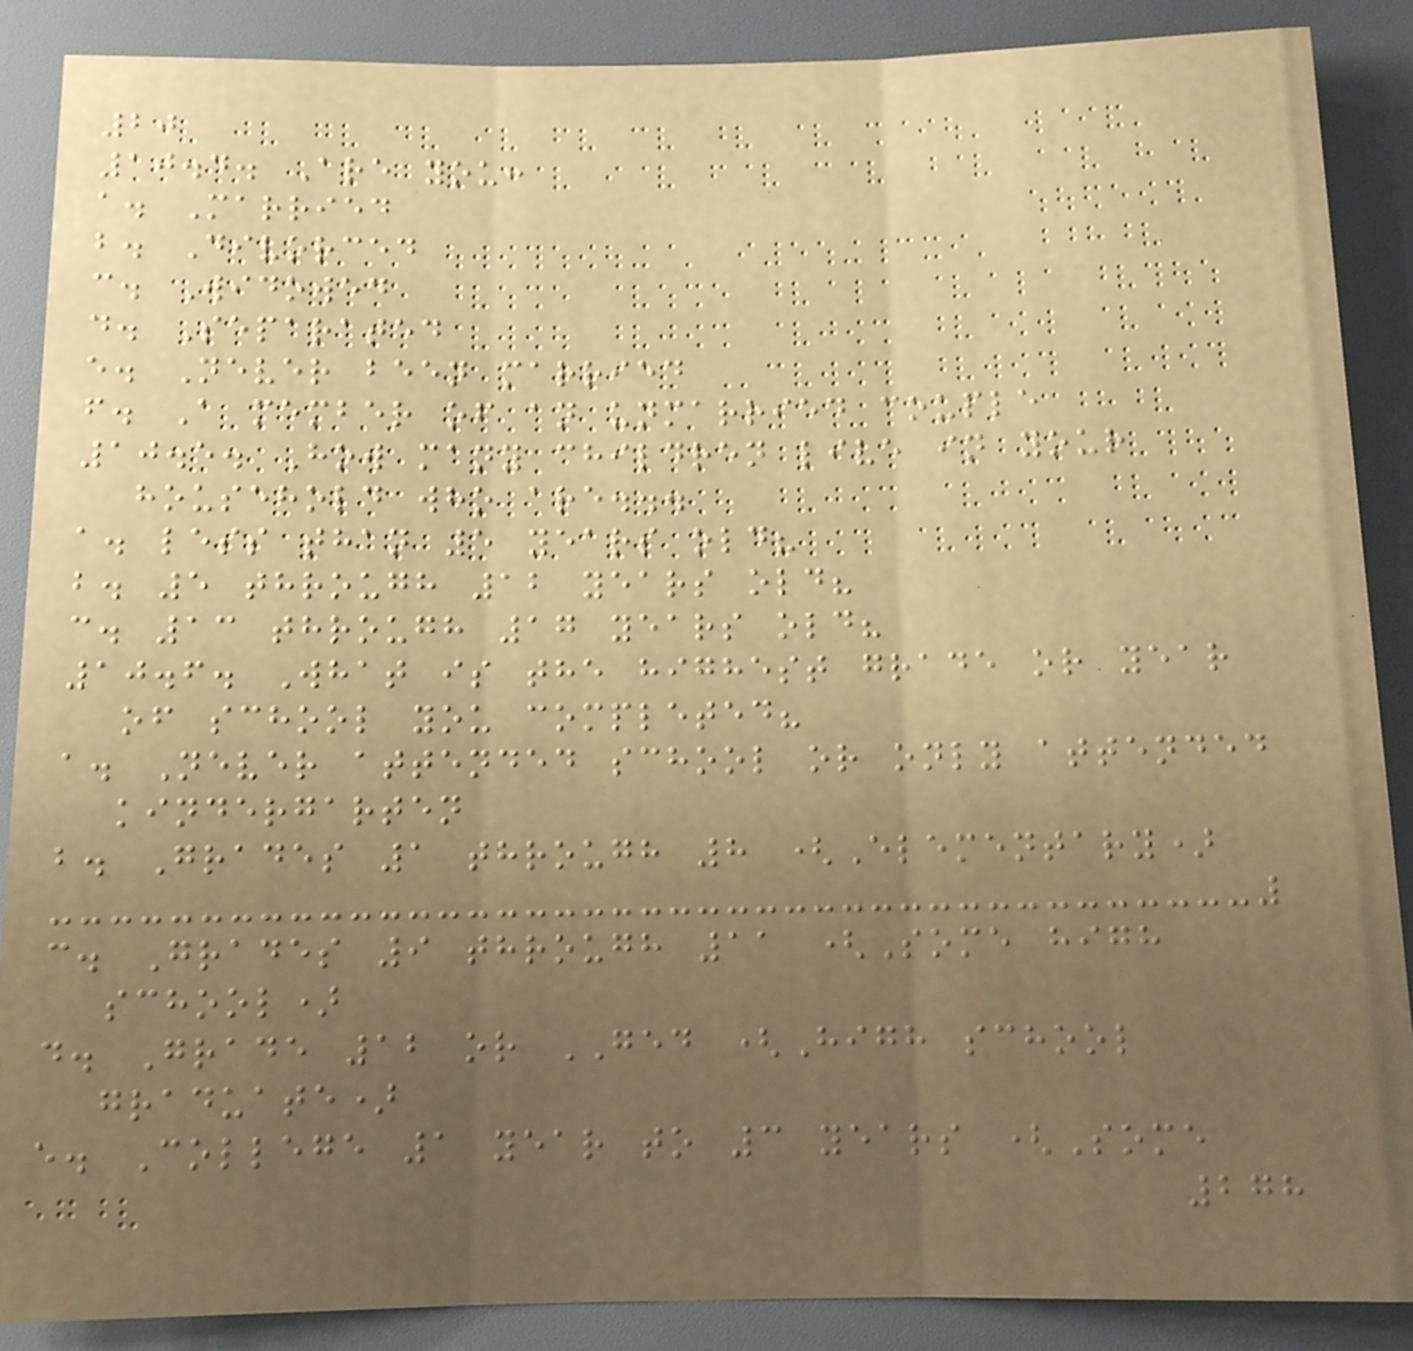20
10.4. Are you:
a. Married
b. Divorced
c. Widowed
d. Separated
e. Never been married
f. A member of an unmarried couple
10.5. How many children live in your
household who are...
a. less than 5 years old?
b. 5 through 12 years old?
c. 13 through 17 years old?
10.6. What is the highest grade or year
of school you completed?
a. Never attended school or only attended
kindergarten
b. Grades 1 through 8 (Elementary)
c. Grades 9 through 11 (Some high
school)
d. Grade 12 or GED (High school
graduate)
e. College 1 year to 3 years (Some
278
